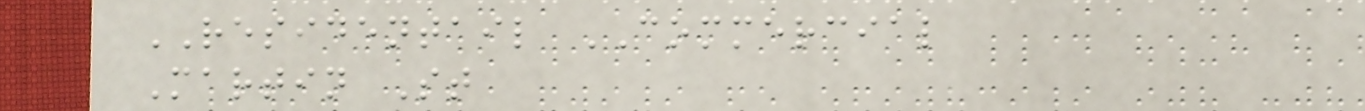RESIDENTAIL COMMERCIAL
Martin St
